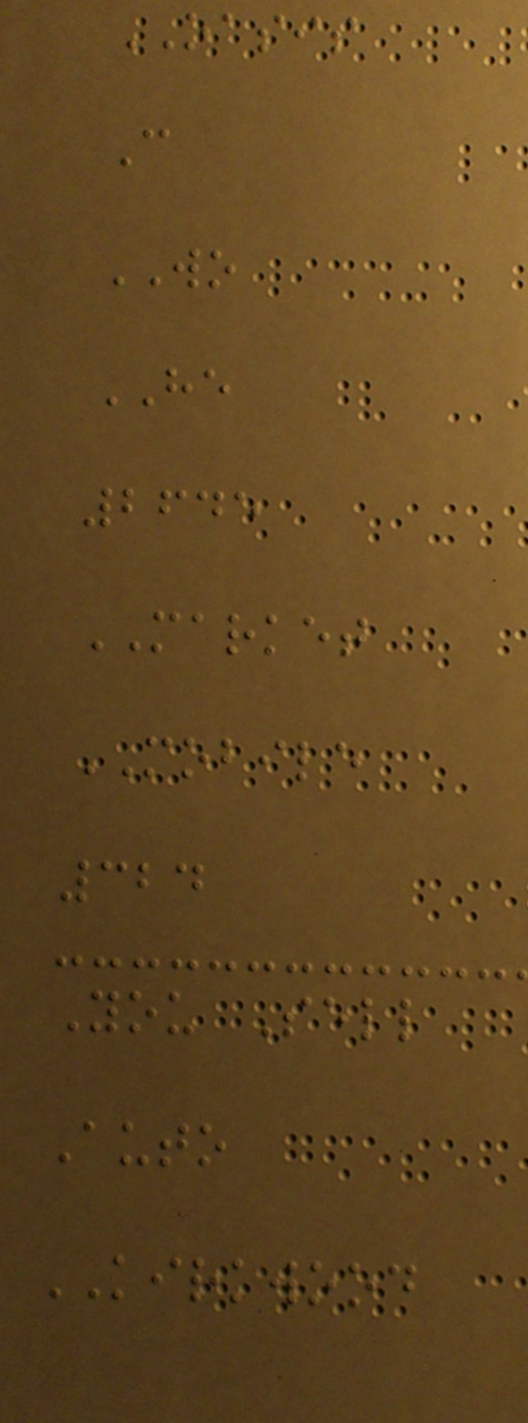OASIS
C
WO
HE
2645
MARKET
MOBILE
324
You Sell
Auto
KIRKWOOD
